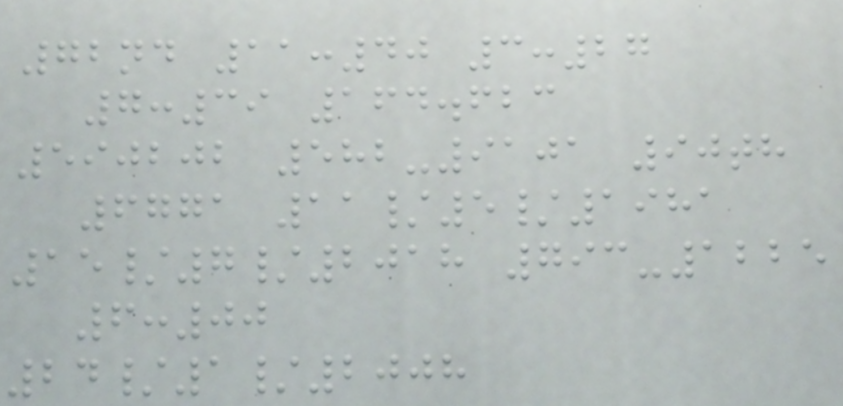72nd 11:40 3:27
7:39 164.623
590202 582-9101 90th
6771 11/5/1981
15/7/2018 793-1225
6:00
24/1/2008
